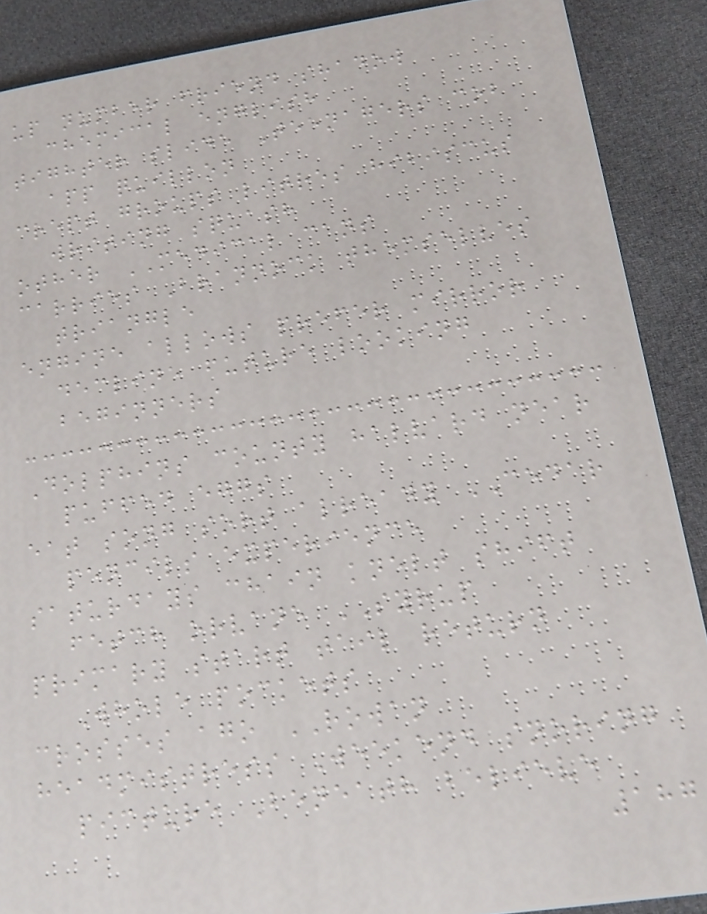up number friend shadow
chemical english
tighter slide Teenagers cob
app quillon
crept groups litres hibiscus
writing squash
other MEDICAL cans
carries Brannock themselves
triangle
engine allows prefer mirror
decline future looking
beginners
Dolphins county halvard near
puffed eggs
eat song sort already CEDAR
pencils experience
saturdays chain knelt shift
fetch orvane SYRUP
primary start tail return
Whole pockets
crosses ago ROWAN
headmistress Weekend snoring
picture Beneath believe
187
